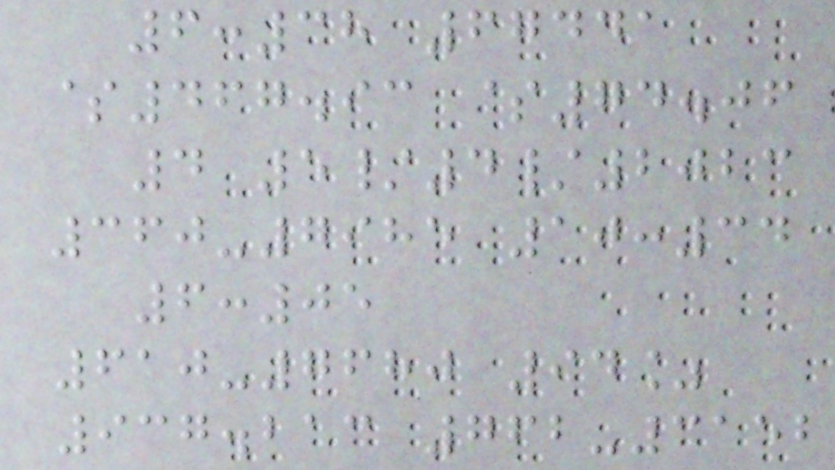6:38 67441
$467.93 $74.06
4 5/4/2023
360-7985 10:34
6:05
610-7680 94%
937.213 762-3152
